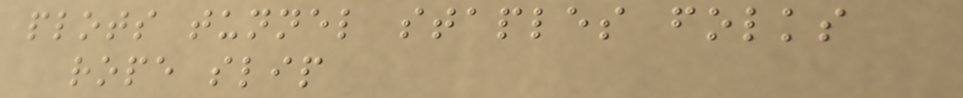plots tunnel staples folks
rope slip
